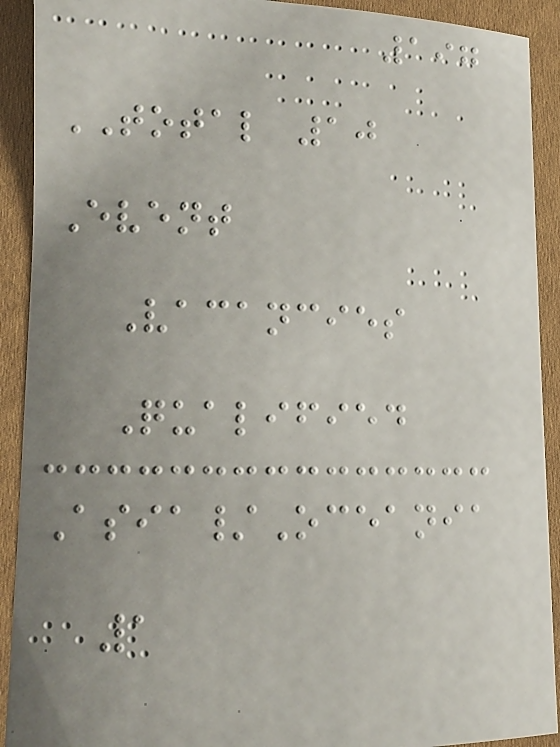197
TOTAL 10
Event
Vacancies
Qualified
Asia/Oceania
1
